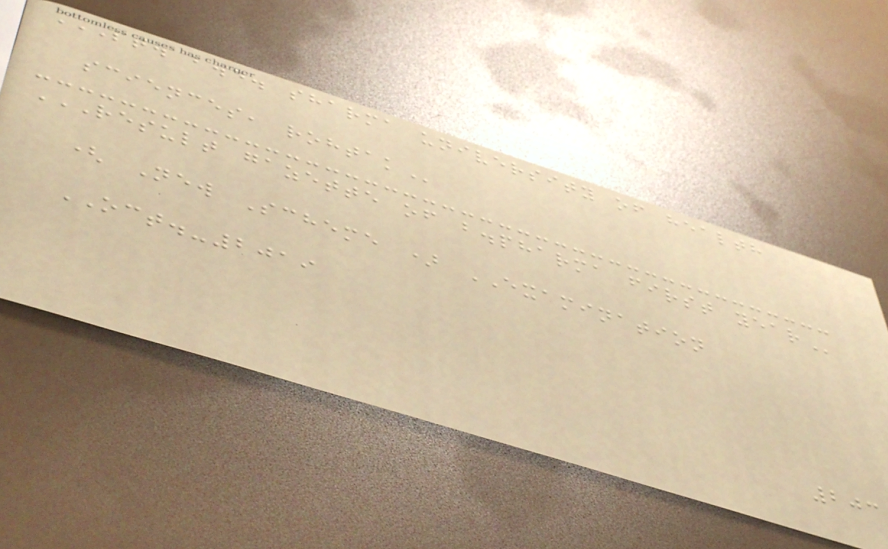PT. B.D. SHARMA UNIVERSITY OF HEALTH
SCIENCES, ROHTAK
RESULT GAZETTE OF B.PHARMA FIRST YEAR
( New Scheme ) EXAMINATION
OCT.-2019
203
